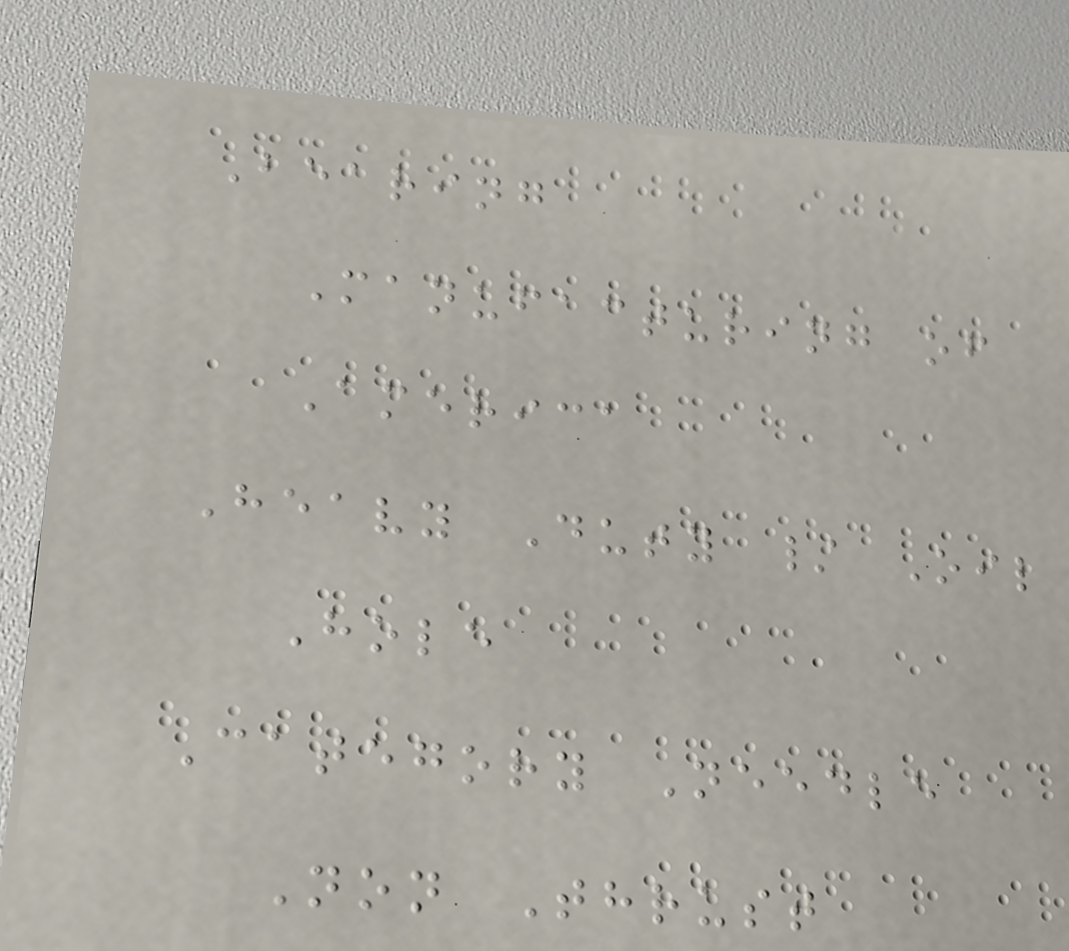Bearing
Manufacturing of
America
Heavy Duty / Oil
Hole
Category Needle
Non Thrust
